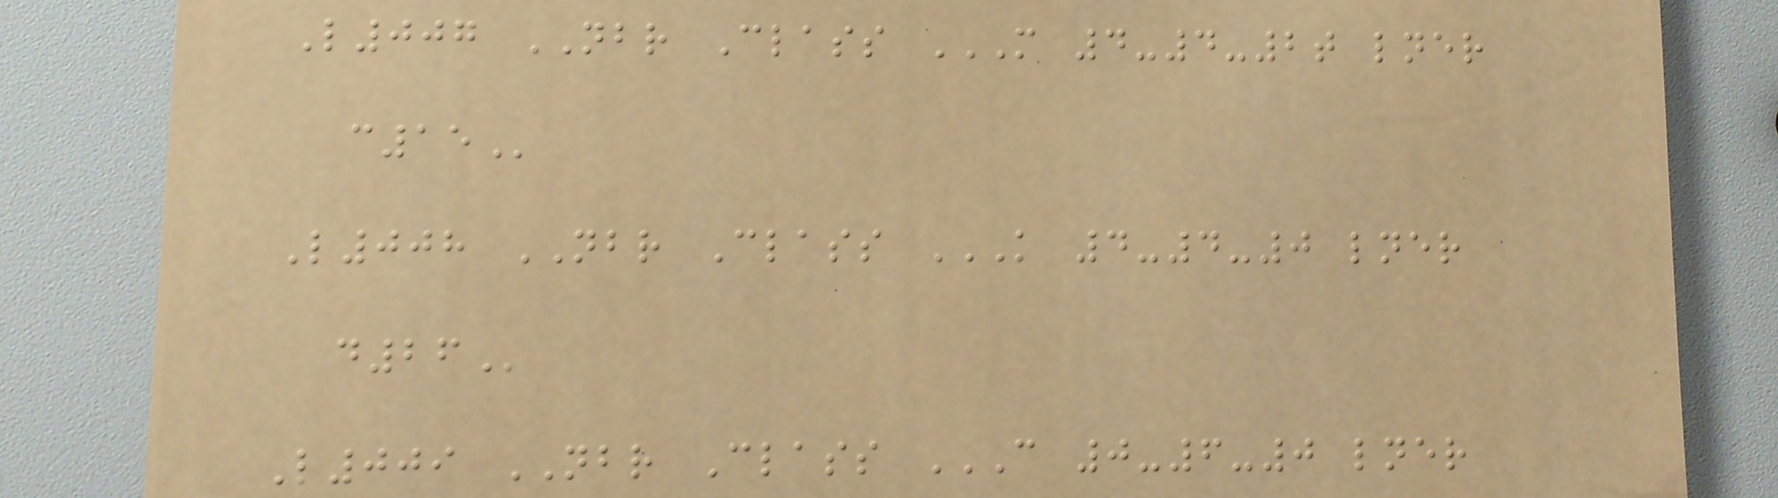L007 NBR Class M 4-4-2T LNER
C15
L008 NBR Class K 4-4-0 LNER
D26
L009 NBR Class C 0-6-0 LNER
